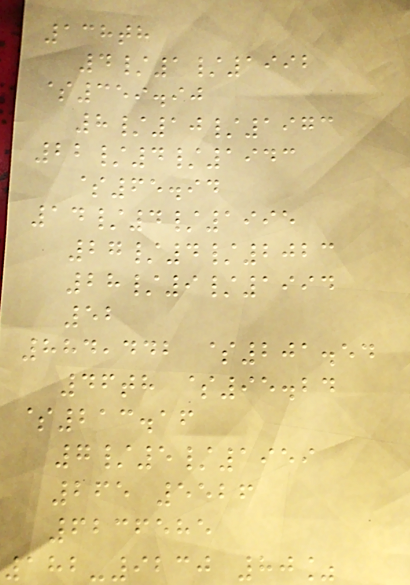138th
4/1/1992
$359.90
8/10/1973
22/4/1943
$65.94
14/4/1995
27/4/2023
28/9/1994
52
884,442 $201.54
46th $95.24
$213.16
7/5/1959
265 5526
6236585
182-9230 80%
